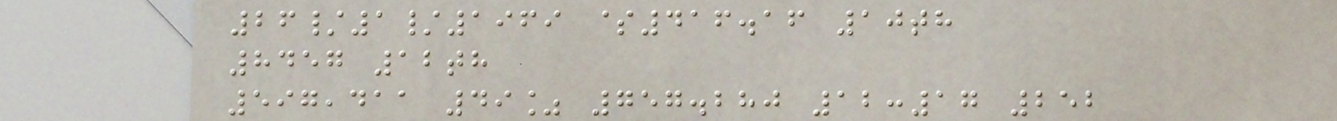26/1/1969 $416.16 10th
8457 12th
597,411 49% 757.280 12:17 252
